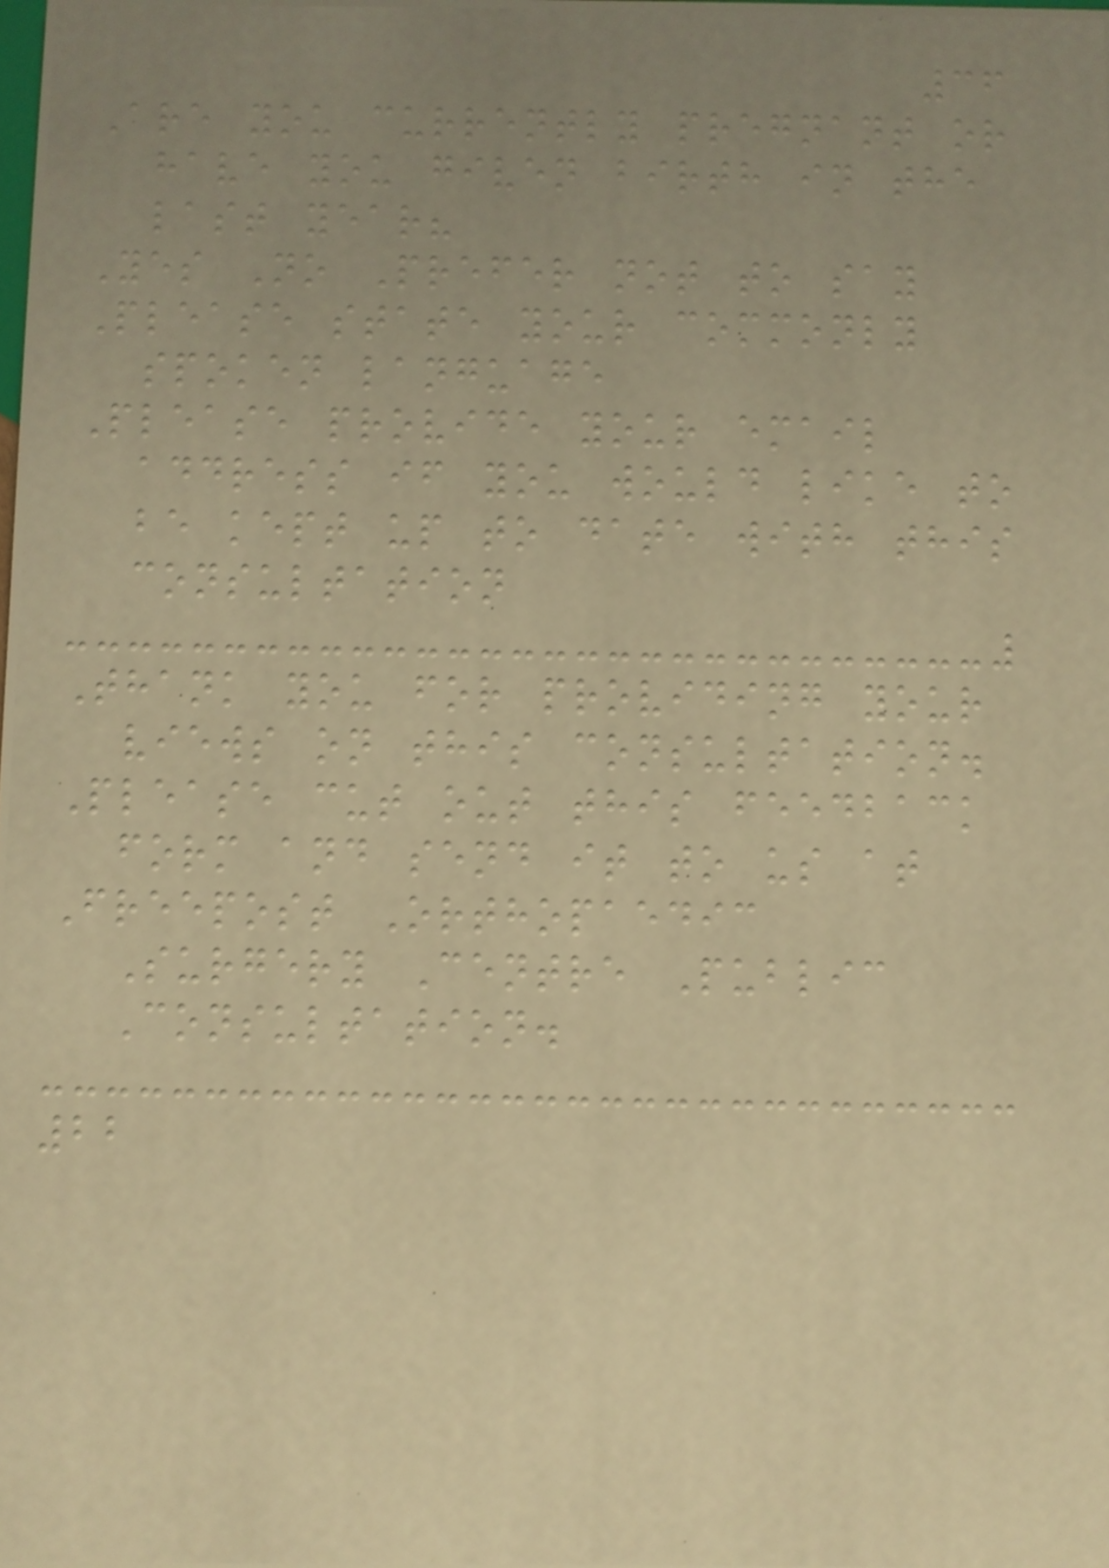36
Are you currently pregnant or
have you given birth in the
last year?
Yes No Prefer not to say
Please state your commonly
spoken language
Please provide your email
address if you would like to
be kept up to date with this
consultation
Thank you for providing your
views on this consultation.
Please cut out this feedback
form and send it to us at
Freepost Orthopaedic
Surgery Centre Public
Consultation.
22
